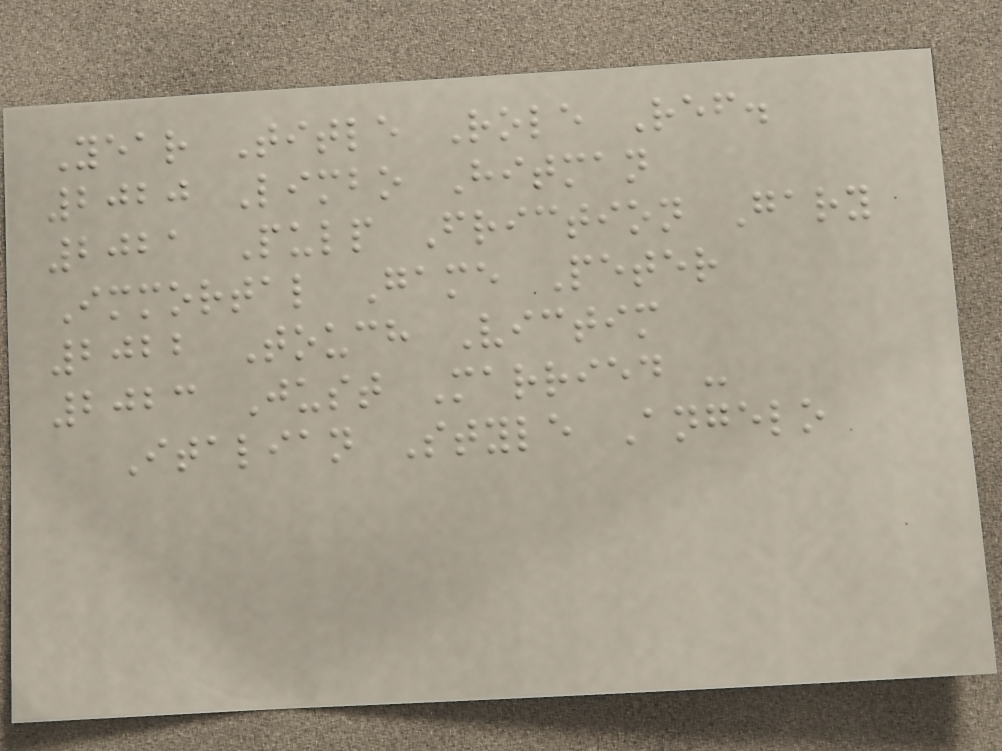Year Title Role Ref.
2020 Limbo Hitman
2021 Pulp Friction Gary
Immortal Game Peter
2022 Touch Victim
2023 Just Married -
Italian Style Angelo
